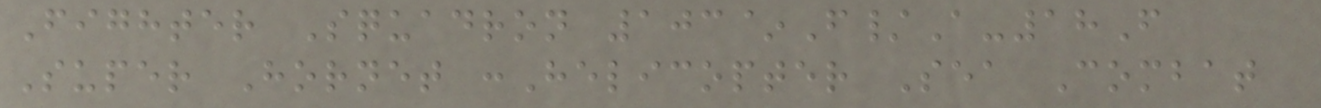Fighter Squadron 103~F/A-18F
Super Hornet :Helicopter Sea Combat
